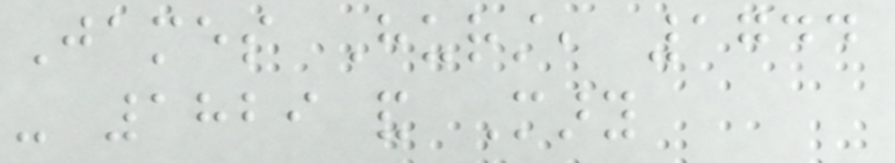James Hurst, 1744
- 1829 and Mary
